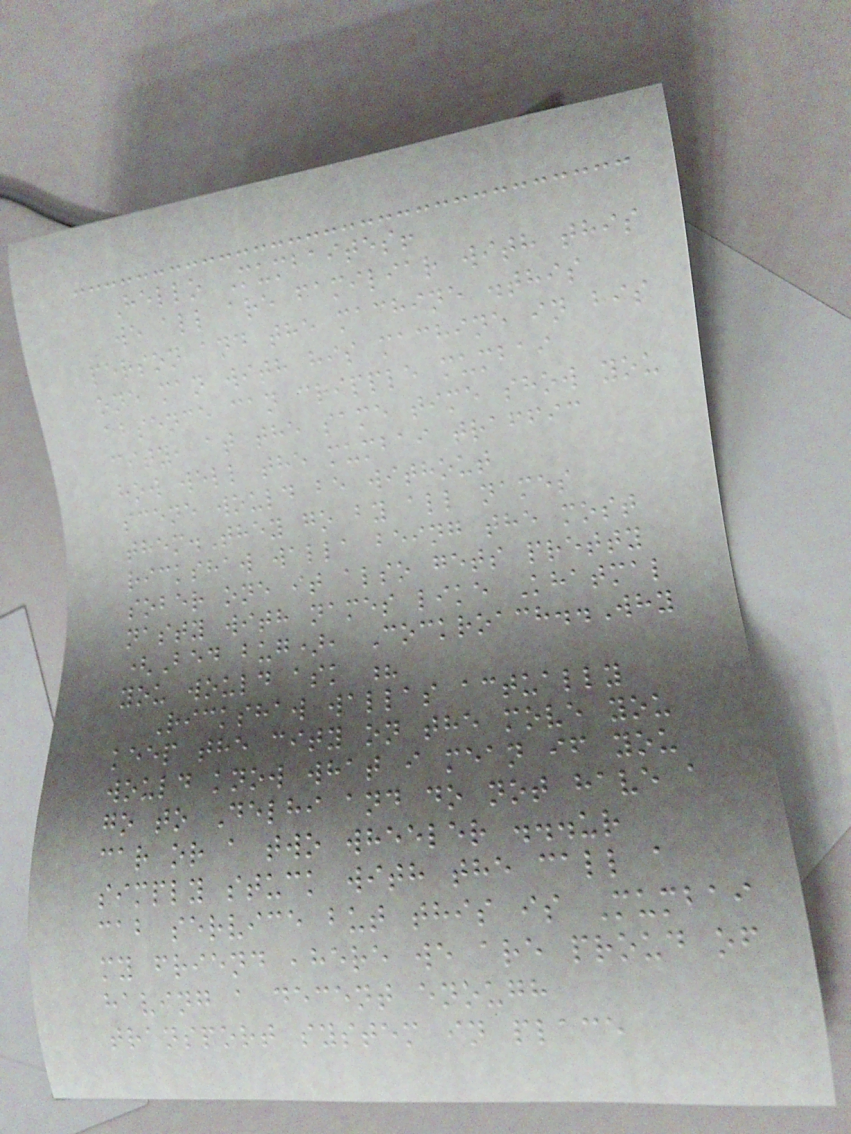Hello Mumbaites!
we all are familiar with this
person and the machine .this
one man with his machine in his
absence can cripple mumbai
city, at the same time show you
how well the mumbai traffic
scene would be without
them.They go by all names
rickshaw walla being the most
sober one it also gets pretty
nasty with names like Khatmal
(Bed bug), Cockroach..Why
you would ask ?
Rickshaw wallas actually
keep the city on the move you
would know what i mean if you
go to Delhi and do not have a
car or a two wheeler ...ur
simply stuck with the call a
cab service but this is Mumbai
my friend ,here we are proud of
having a decent enough
transport system in place
